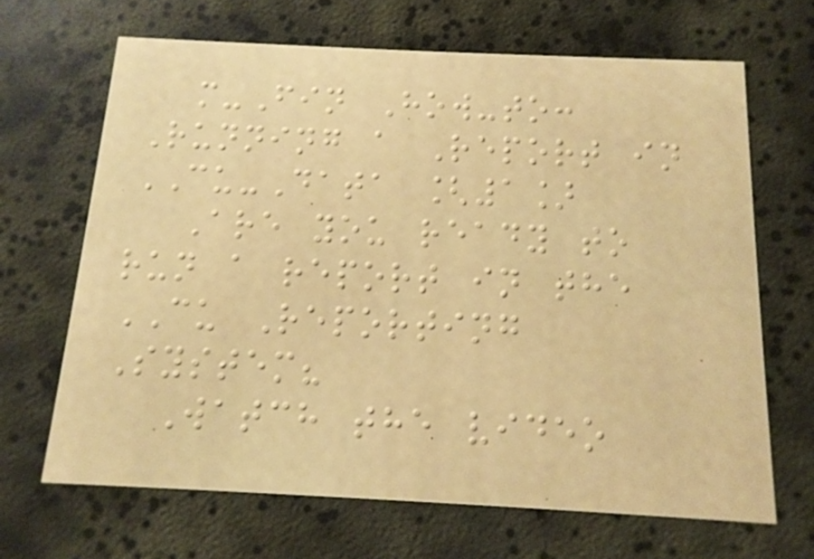m-Fin How-to:
Running a Report in
CU-Data [1]
Are you ready to
run a report in the
CU Reporting
System?
Watch the video
